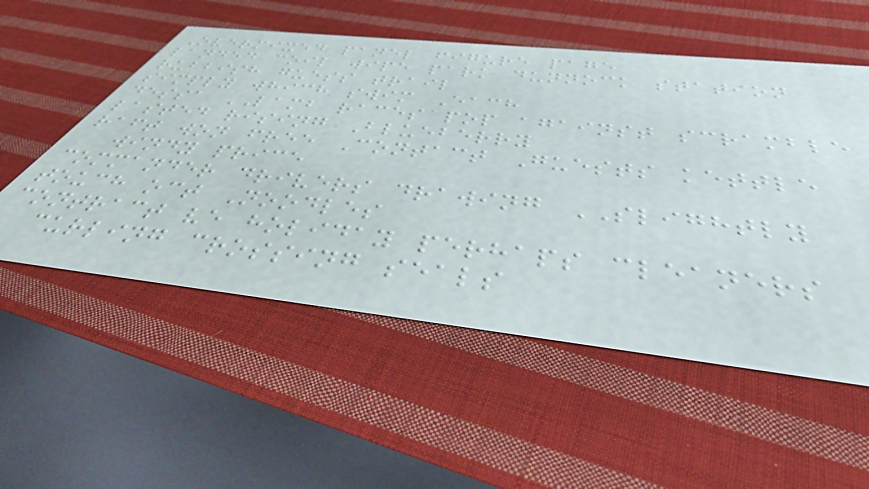Overmixed panel figure page
landed coil wipe park dunnock station
rubbish guess trail
simply which swim Each
dessa LAMB races pop against scramble
lasted rising Blueberry
raft won free Contact Guests kettle
windy price
commander drivers drawing SLIGHTLY
touch oct Noodles
contract ve holiday perhaps cleaners
curling crossing seals
